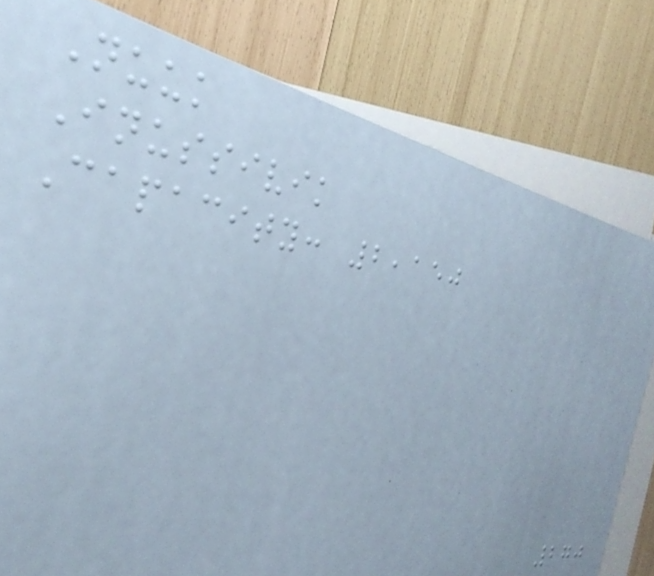Nuuk
Inussivik
Capacity: 2,150
270
